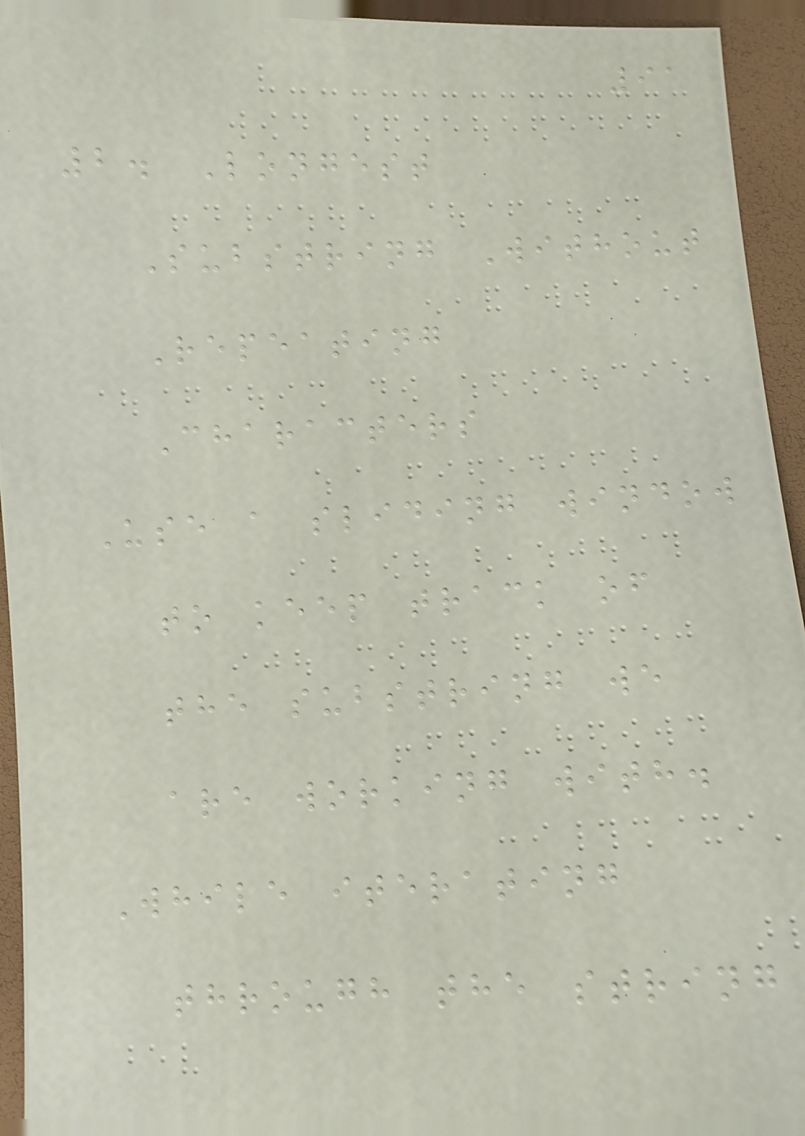91
2. Longest
Substring Without
Repeating
Characters
Use a sliding window
to keep track of
the substring we
are working with.
While iterating
through the string
